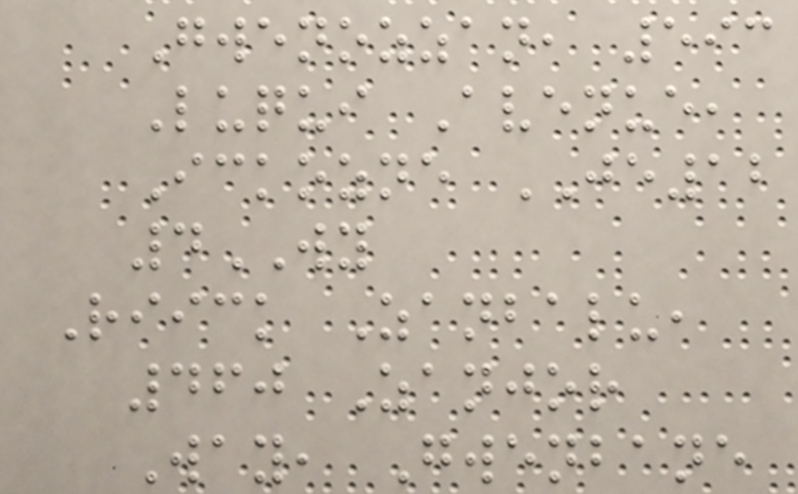Gwenozzan, 593
Luqui Avenue,
Ickozne JE12
4WY
Riick Zanbalu,
460 Zanjor
Way, Gwenbane
